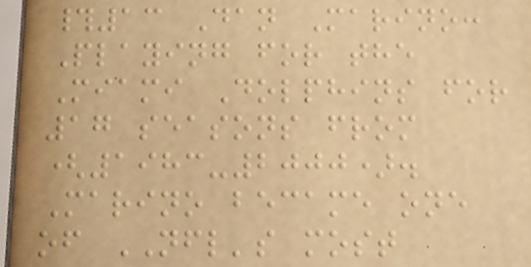#13 Dan Marino:
Playing for the
Miami Dolphins for
17 seasons from
(1983-2000).
Marino became one
of NFL's most
